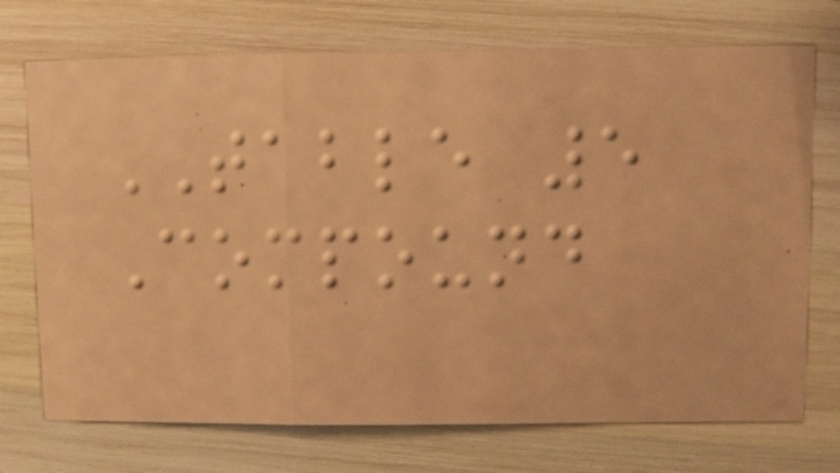TABLE 5
Compound
